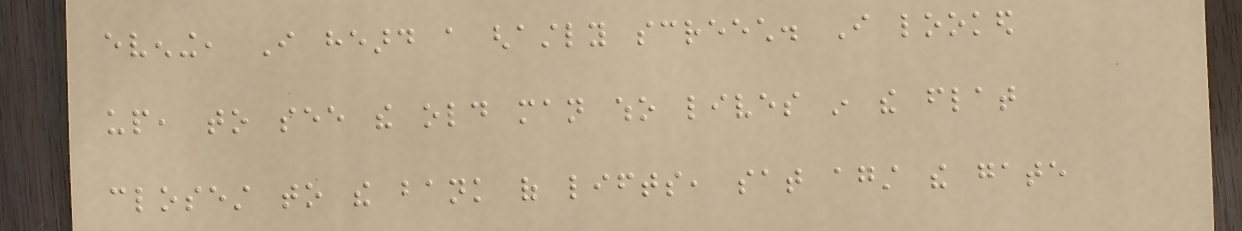evening, I heard a ghastly screech. I looked
up, to see the old man who lives in the flat
closest to the bank of lifts, sat against the gate
